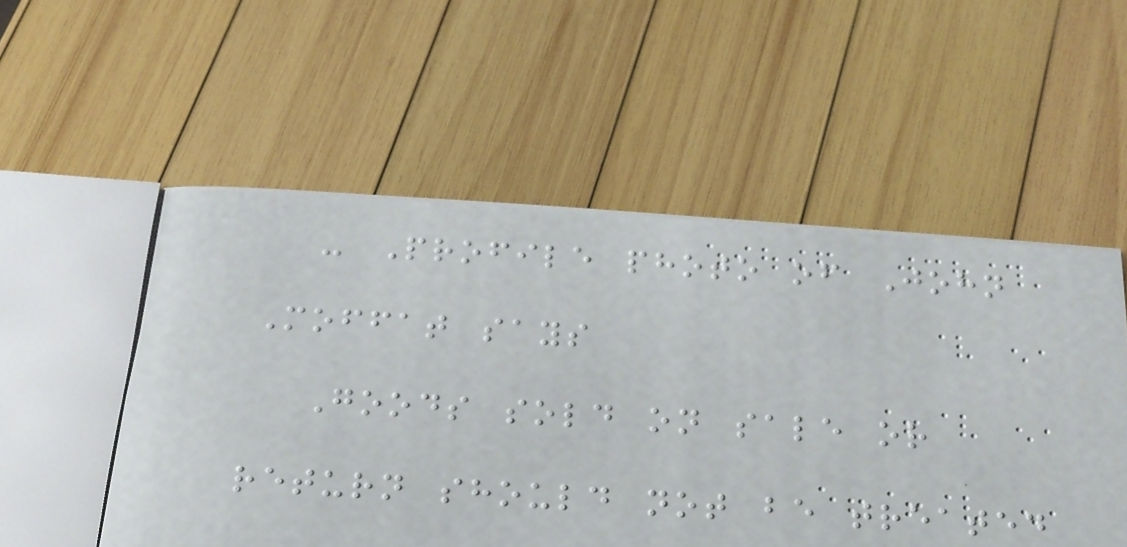- Profile photo of John
Moffat says
Goods sold on sale or
return should not be treated
